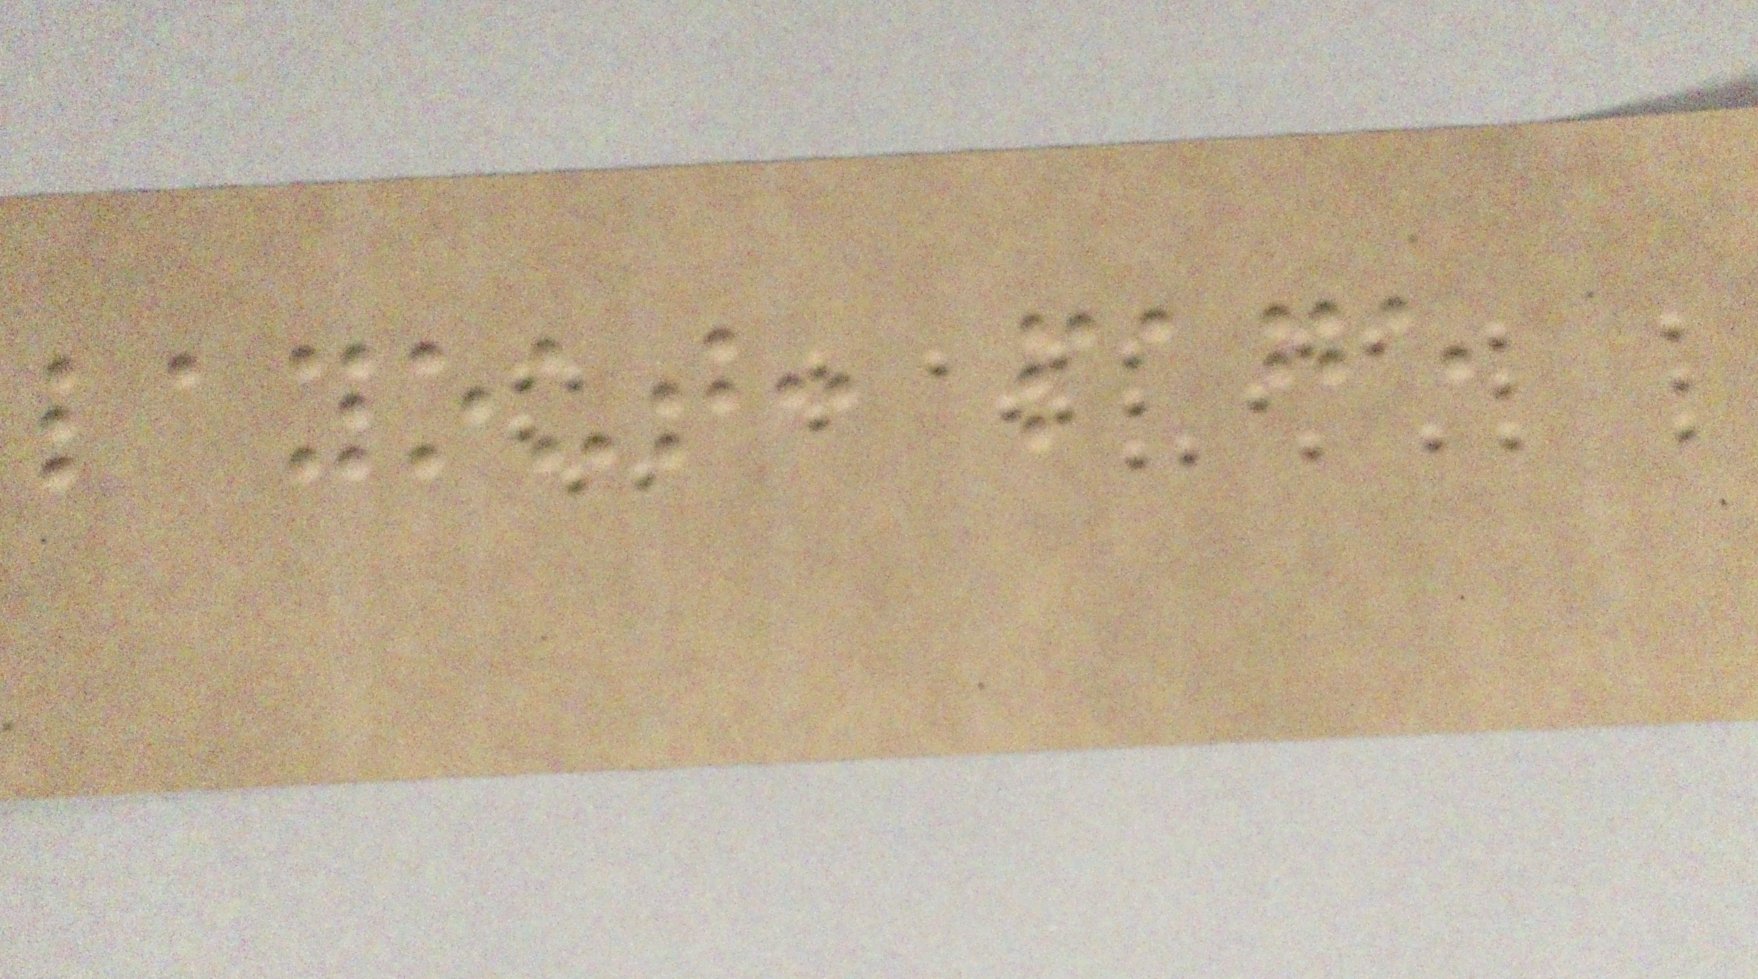layout: page
